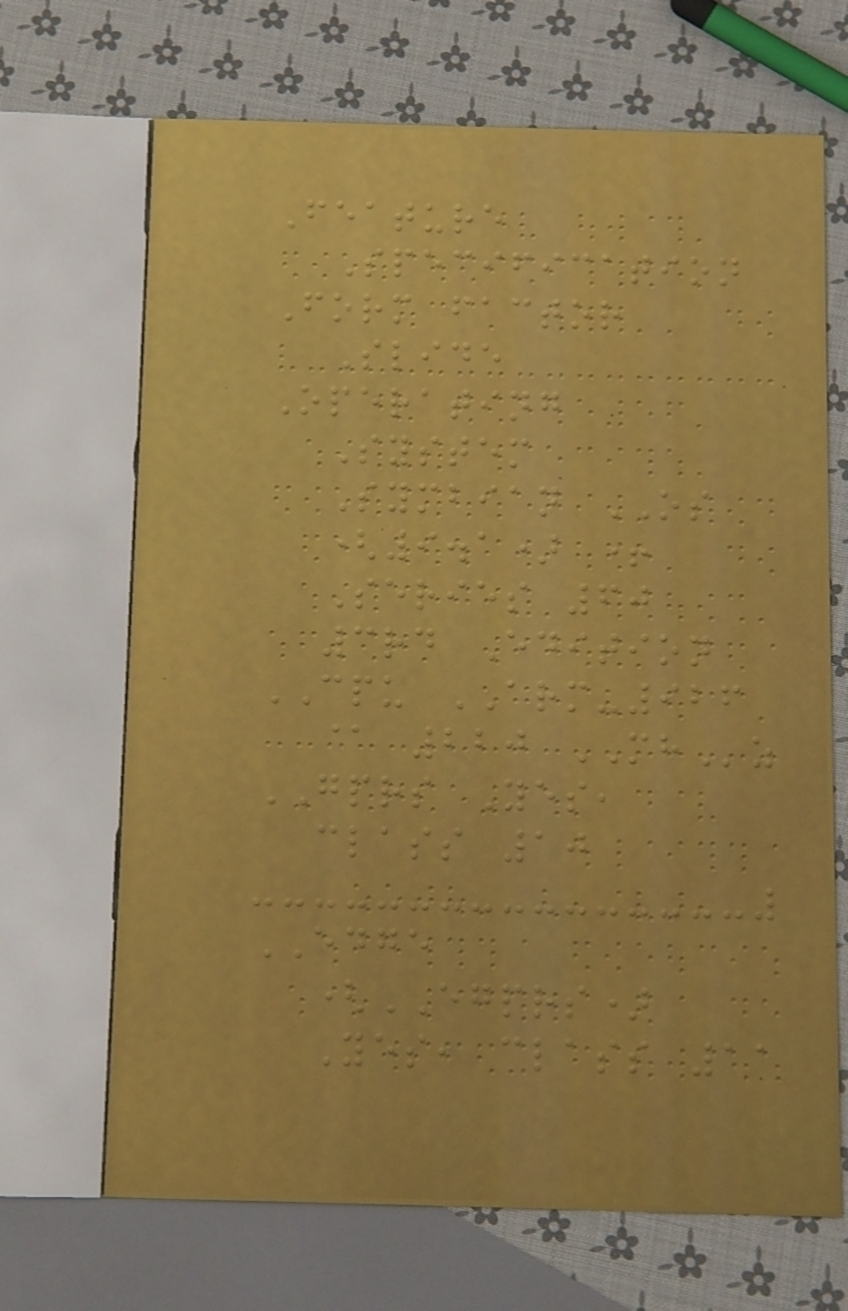Feature
Specification
Form factor
Slide
Operating
System
Symbian OS
(9.1) +
Series 60
3rd Edition
CPU ARM-926
@ 220 MHz
GPRS Yes,
class 10
EDGE
(EGPRS)
Yes, class 11
